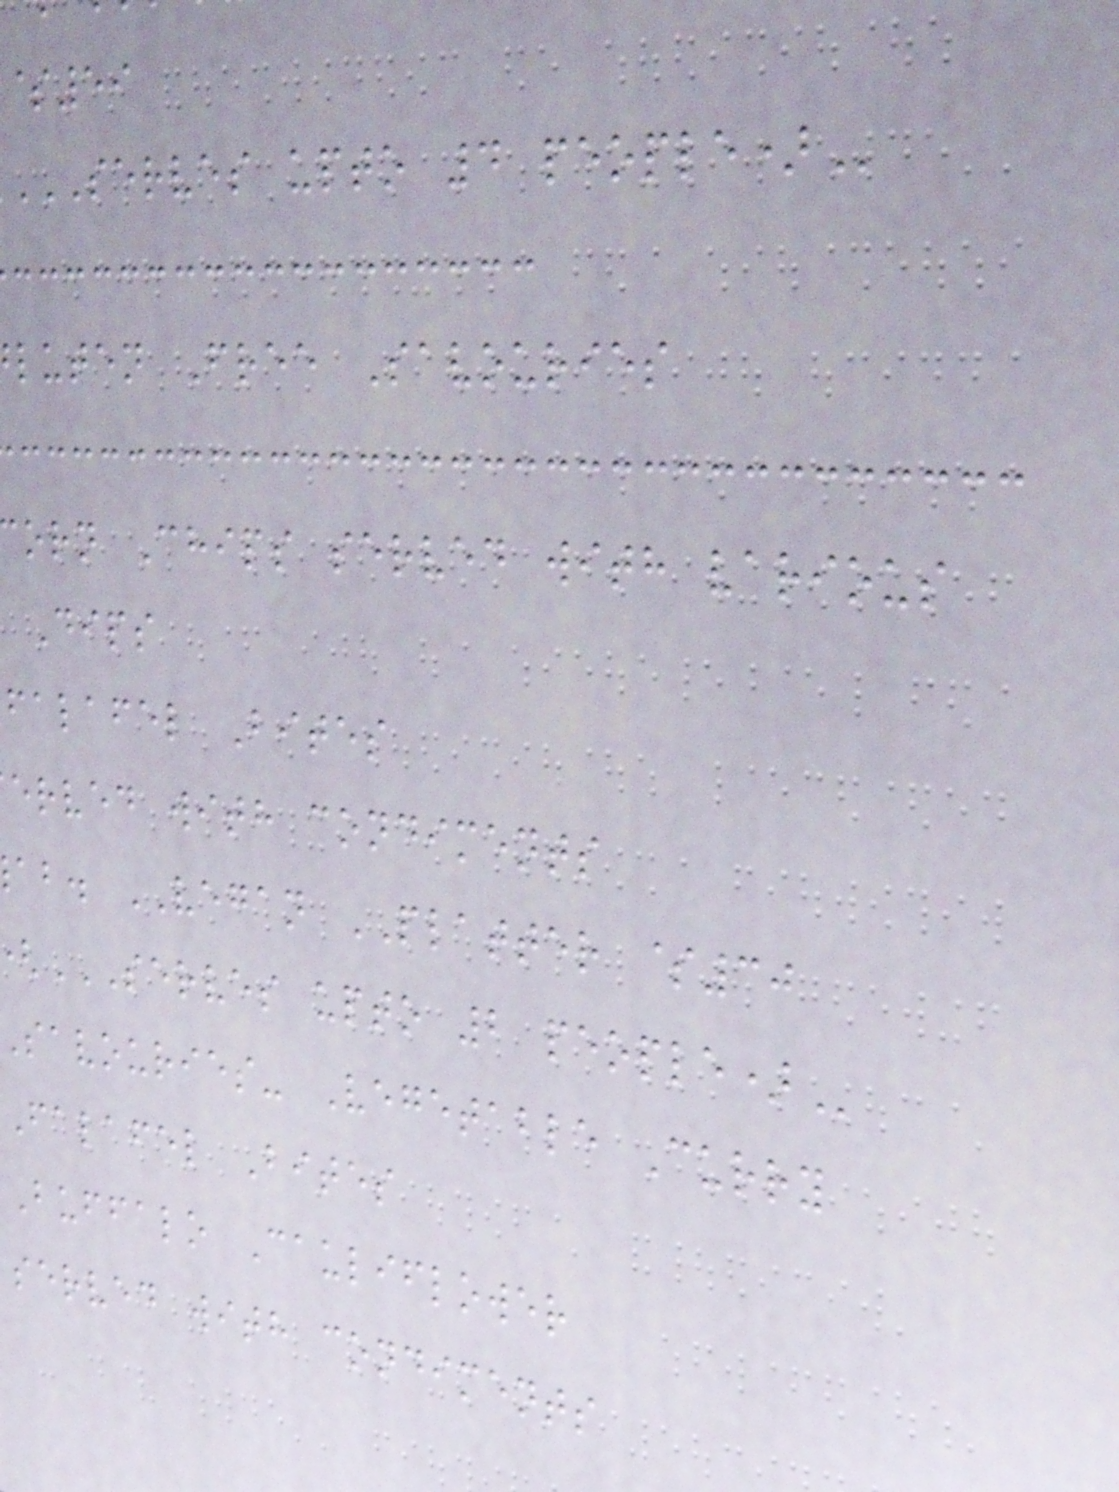$59
luten Free Savouries
orn Chips served with various
Dips
falafel Bites
erved with condiments
ab. VEGAN PLATTER $30
savouries- Vegetable Curry
Falafel Bites
Buffalo Cauliflower
served with condiments
